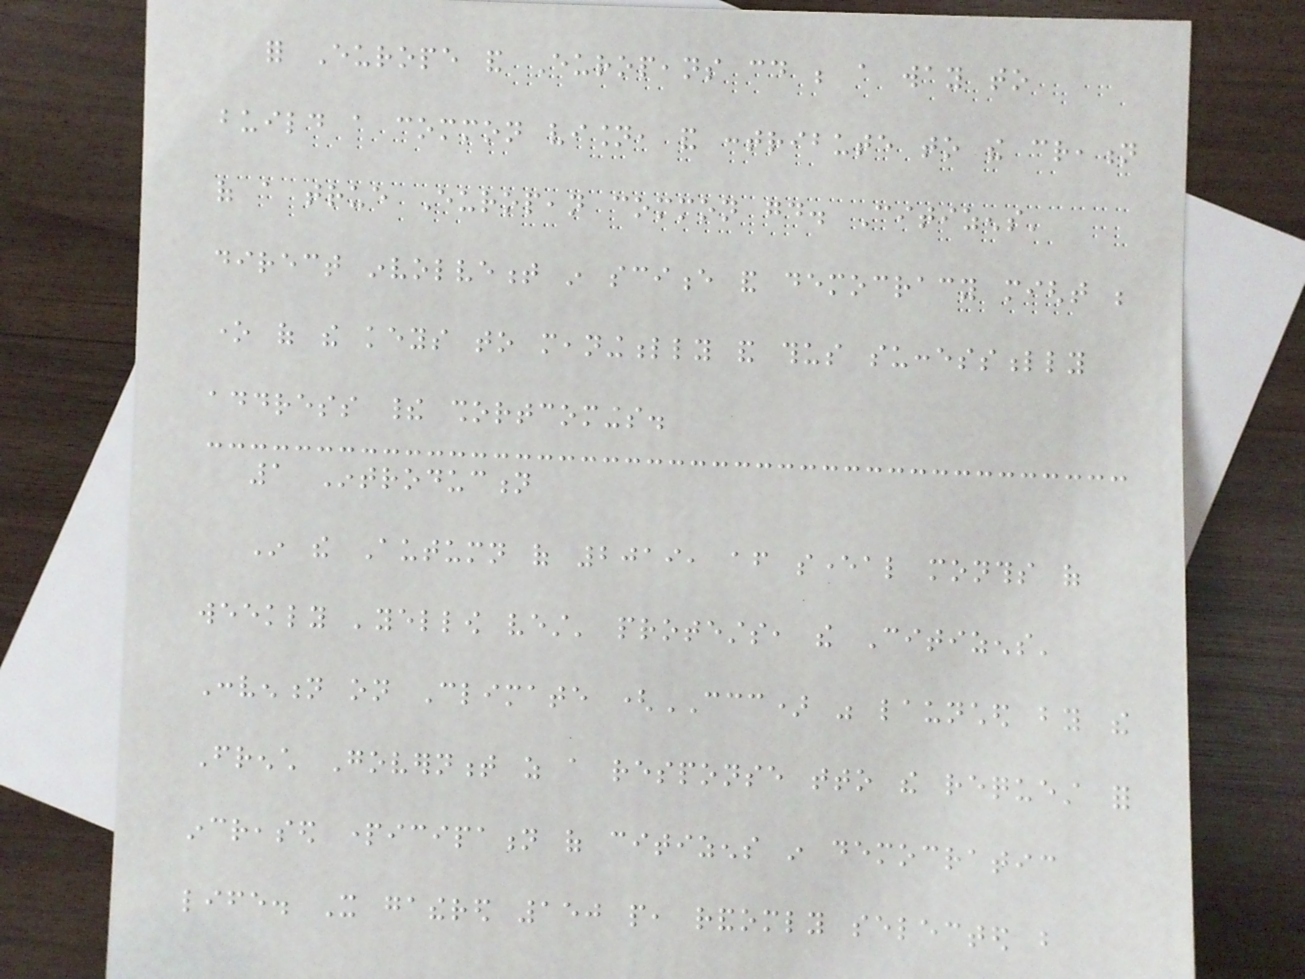for Europe and Europeans could be a way to
build a common vision, and contribute to the creation
of a true European common good. Citizens'
direct involvement in science and democracy might be
one of the keys to meaningfully and thus successfully
address their shortcomings.
1 Introduction
In the Autumn of 2019, after several months of
weekly 'yellow vest' protests, the Citizens'
Convention on Climate (CCC) was launched by the
French Government as a response tto the request for
increased participation of citizens in democratic
life. It gathered 150 people, randomly selected but
